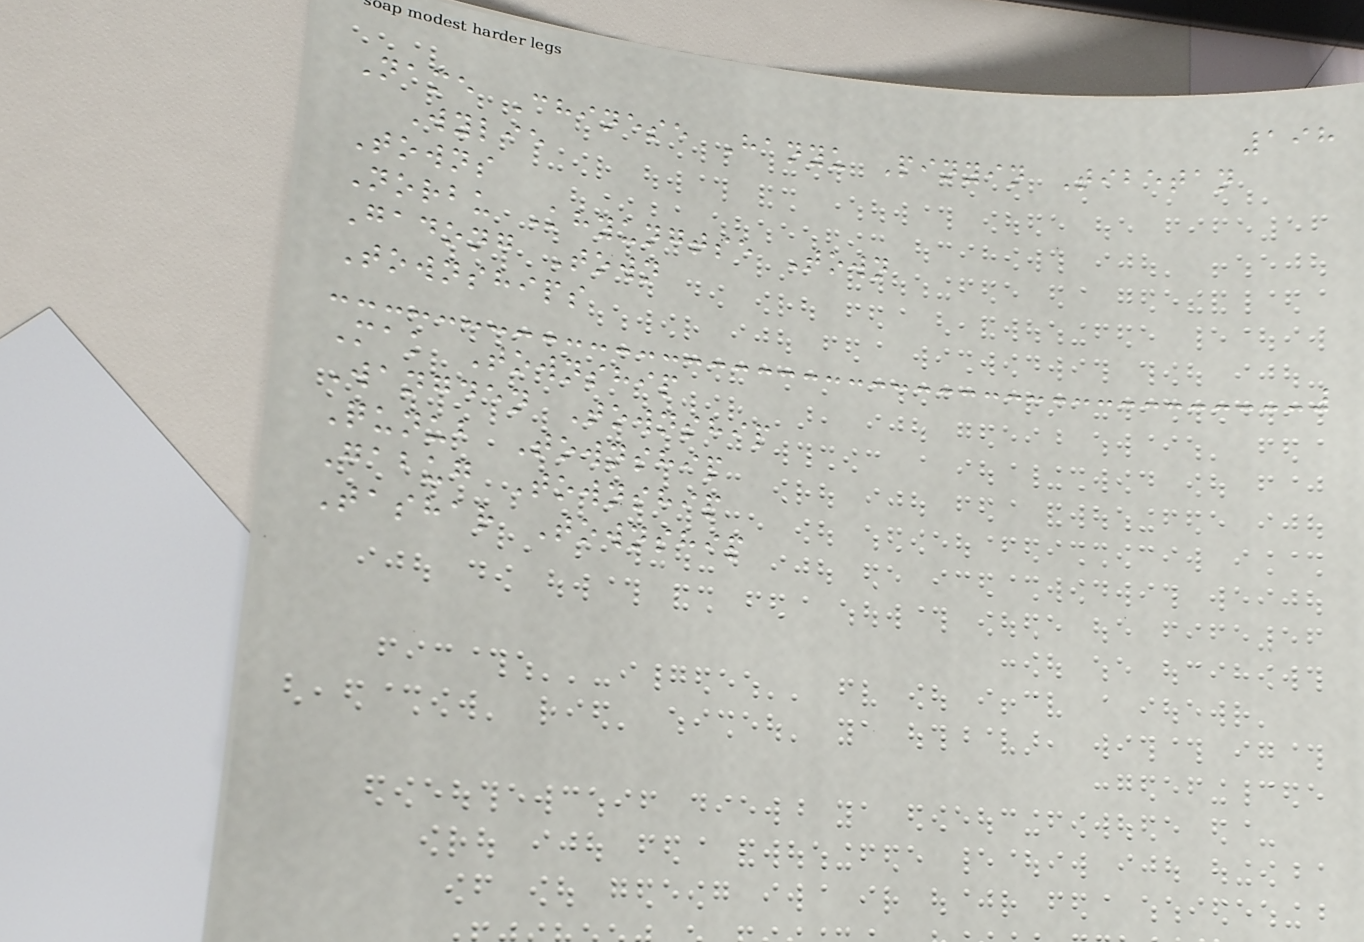198
Name Chinese Hanyu Pinyin Tibetan
Wylie
Towns
Norbu Khyungtse Town
Gadong Town
Townships
Mak Township
Wangden Township
Qunub Township
Gabug Township
Tashar Township
